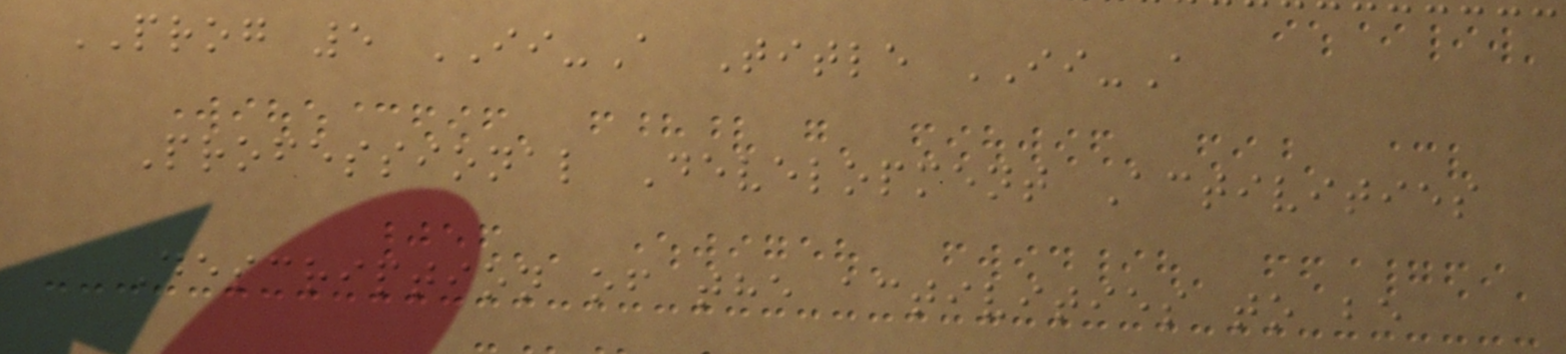PROG 5 II-A Title II-A
Professional Development Activities
Description of the activities to be
